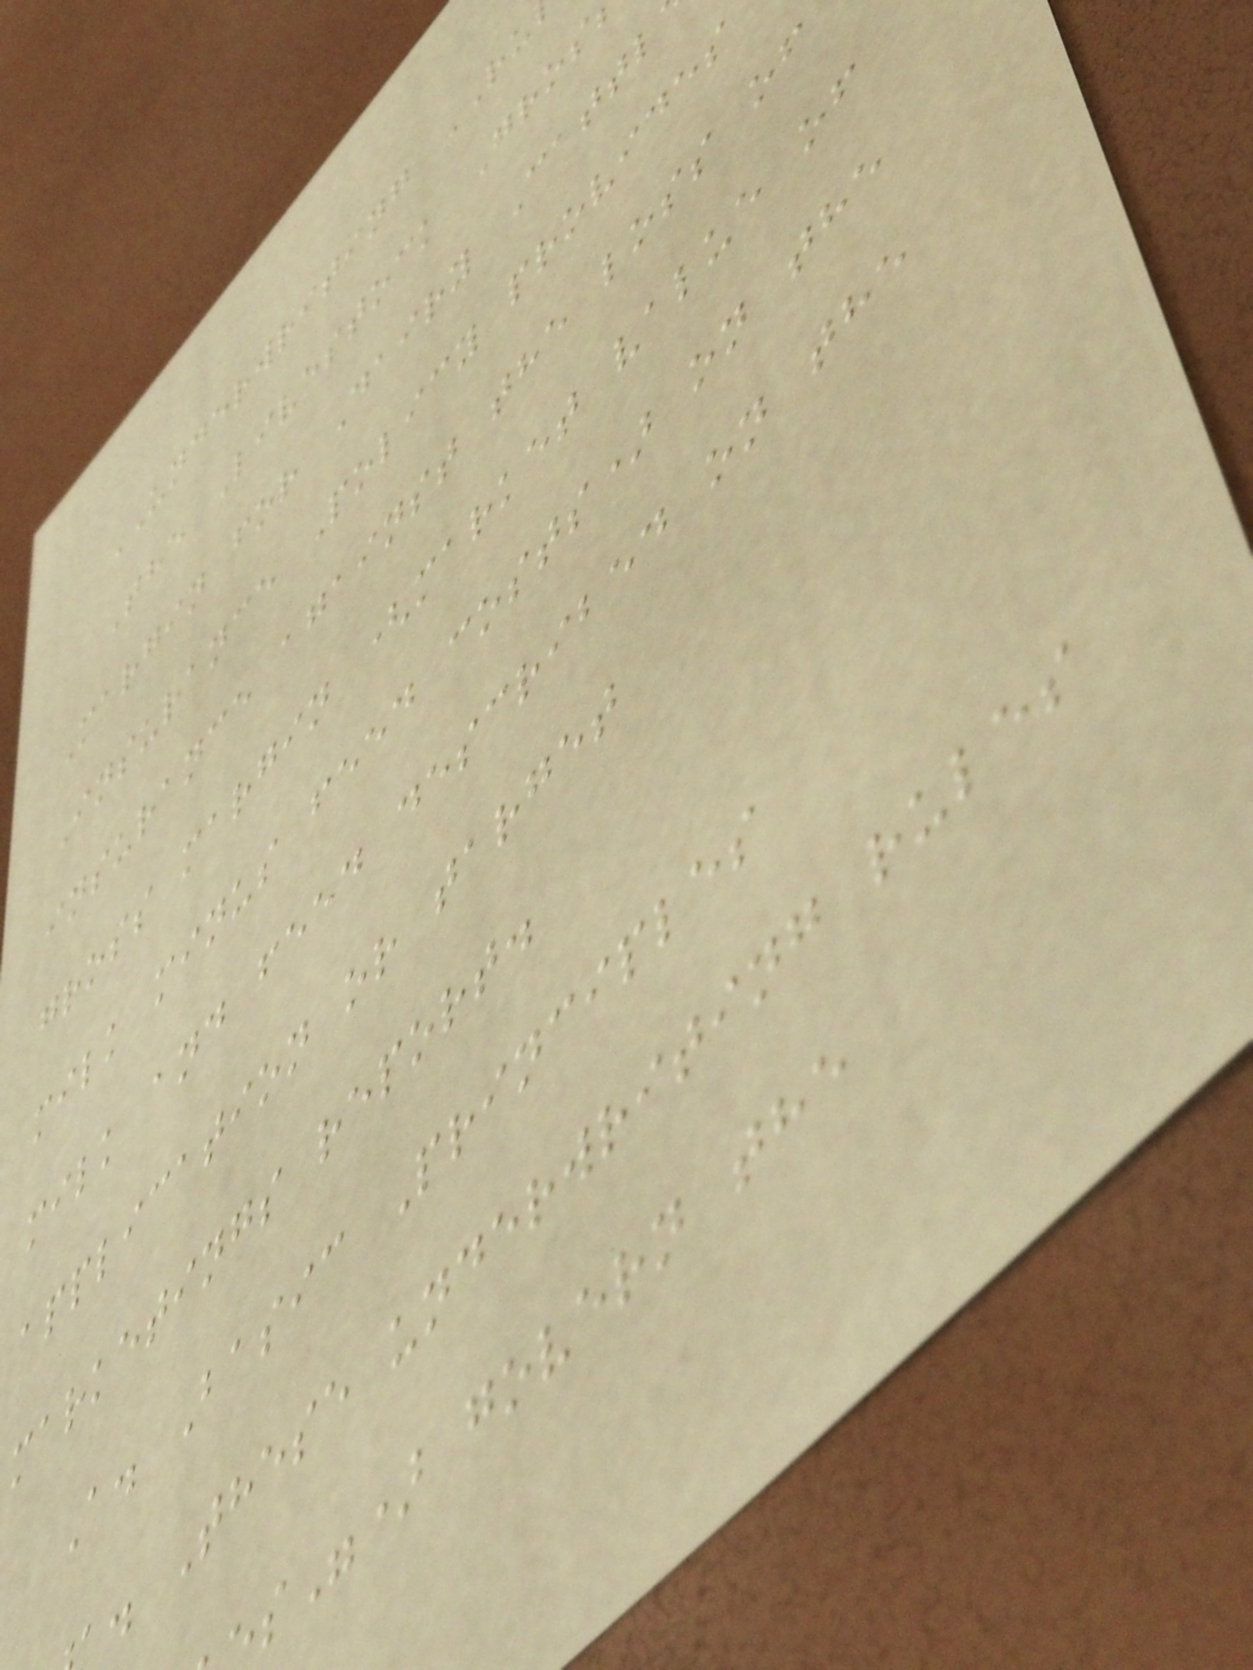UNDERWRITING RU
The Livestock Gros
Margin for Dairy Cattl
Insurance Policy provides
insurance against the loss of
gross margin (market value of
milk minus feed costs) on the
milk and feed described on the
application or target
marketings report.
A. Basic Principles
. These underwriting rules
s") govern the
